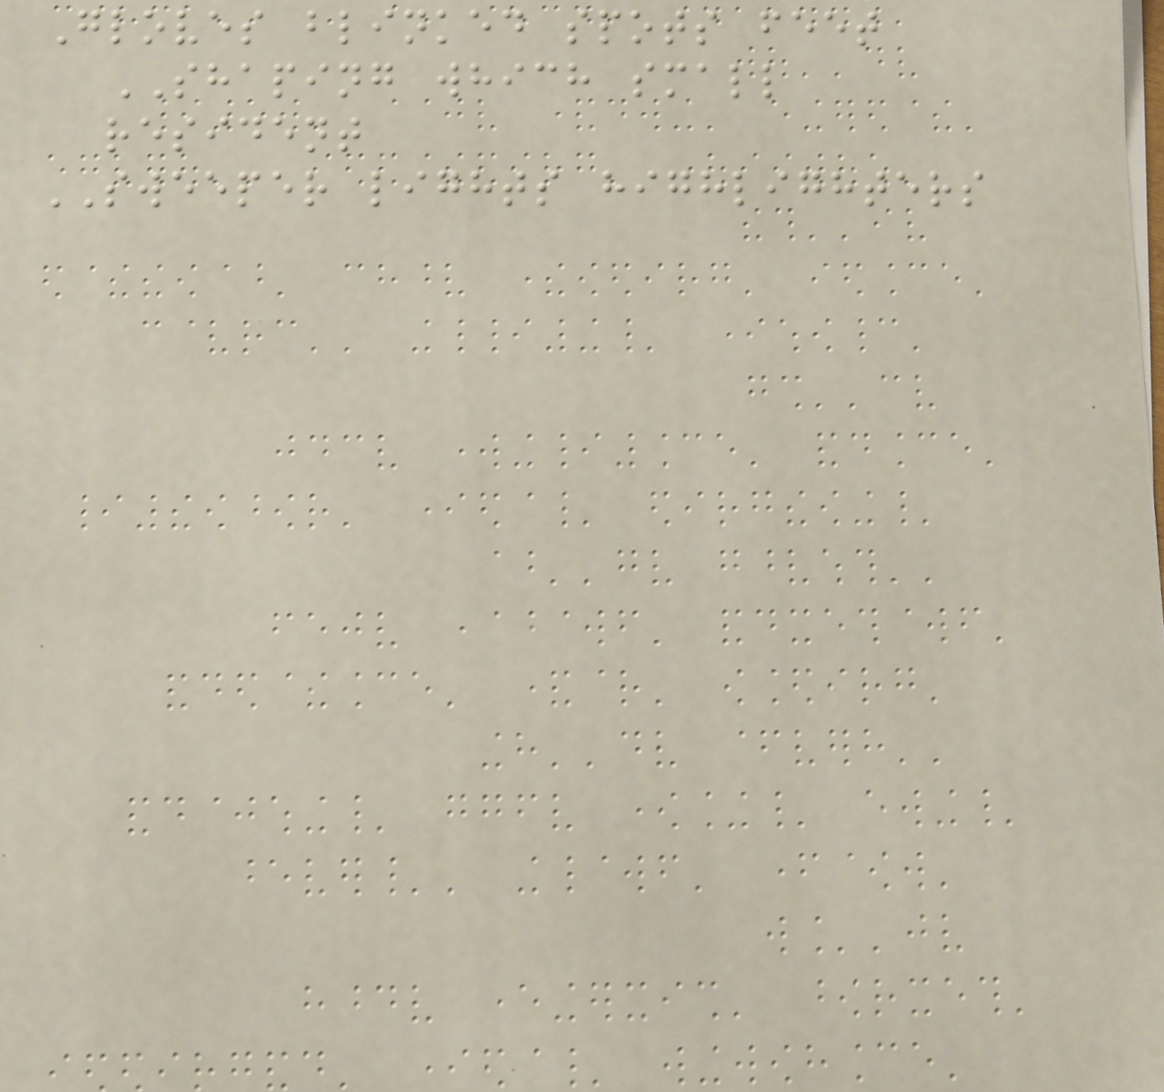Gloves blinked spots feet
SHAPING which small
resident
SWEEPER lights highlighters
